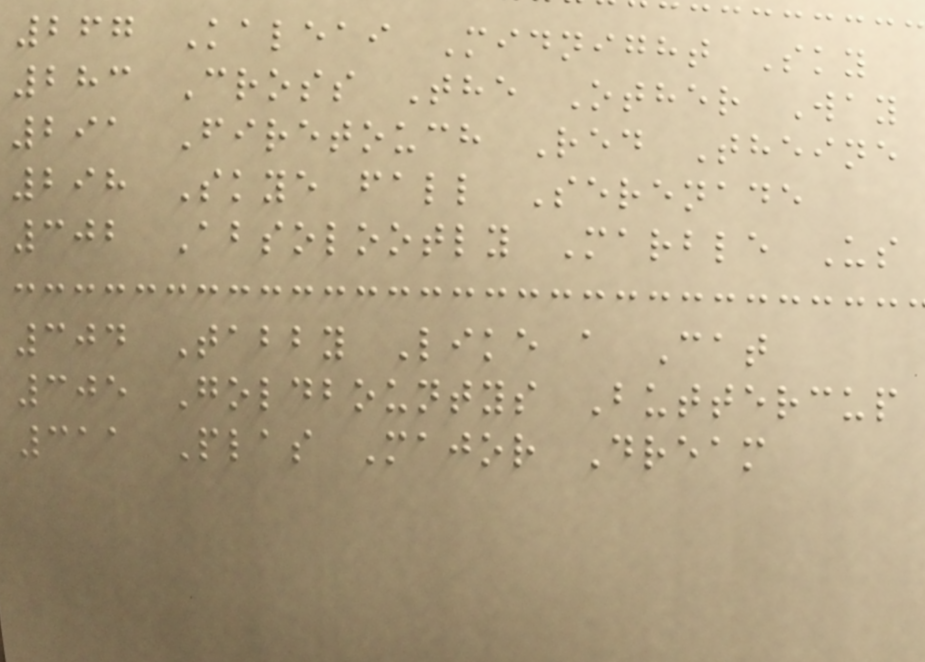267 Kaleai Midnight Sky
283 Cross The Other Way
291 Firetouch Red Theine
298 Skye fall Serenade
302 Absolootly Marble Us
304 Tabby Like a Cat
305 Goldbountys Buttercup
311 Plas Major Dream
